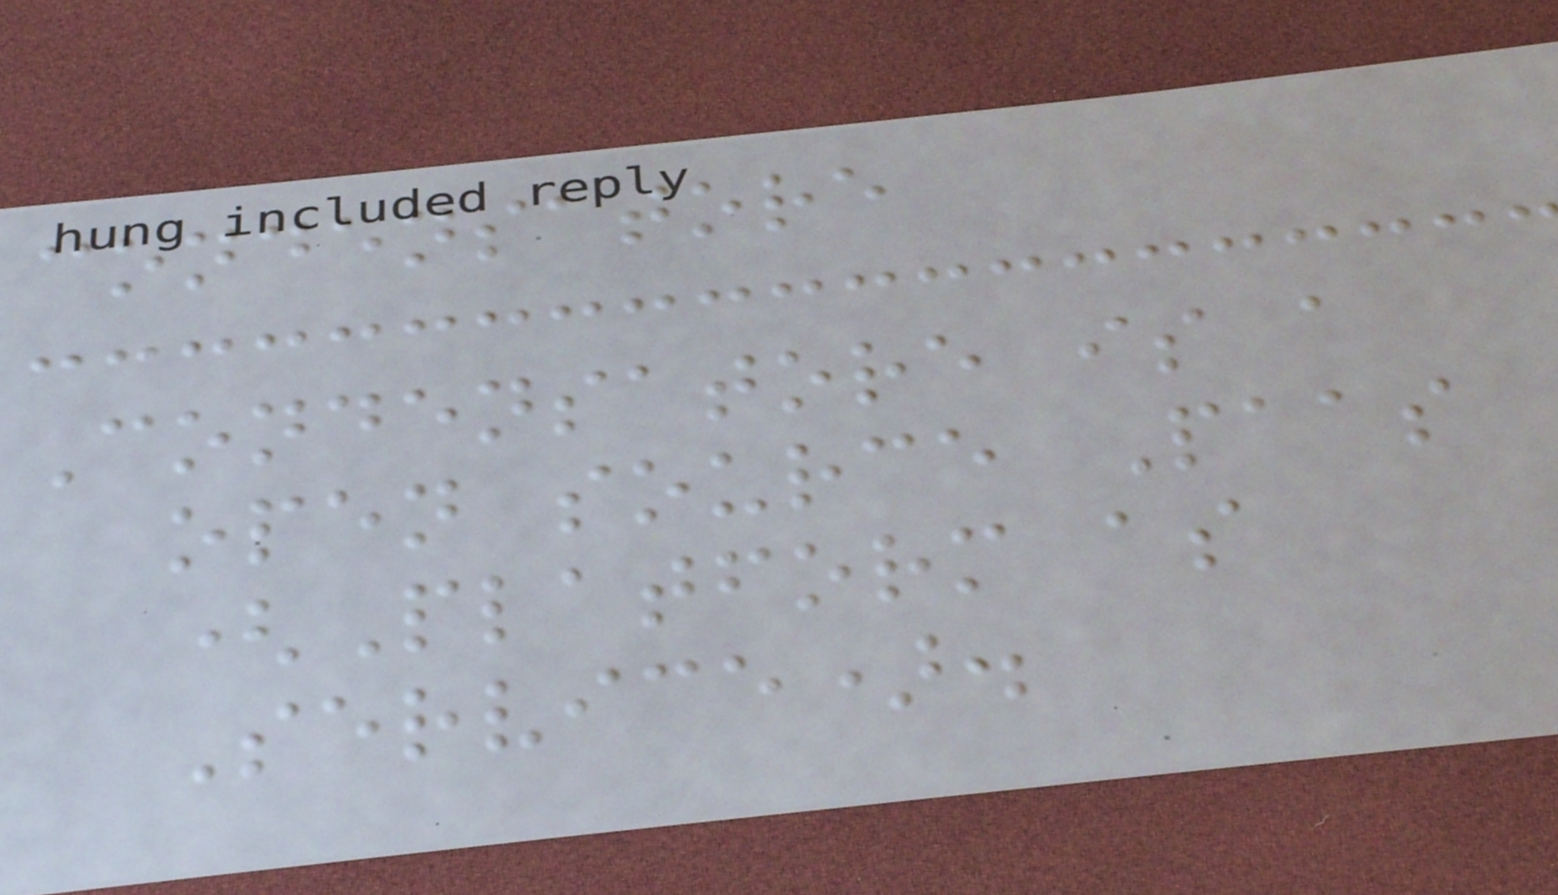condensatore
Condensatore is a
open source Paas
(Platform as
Service).
